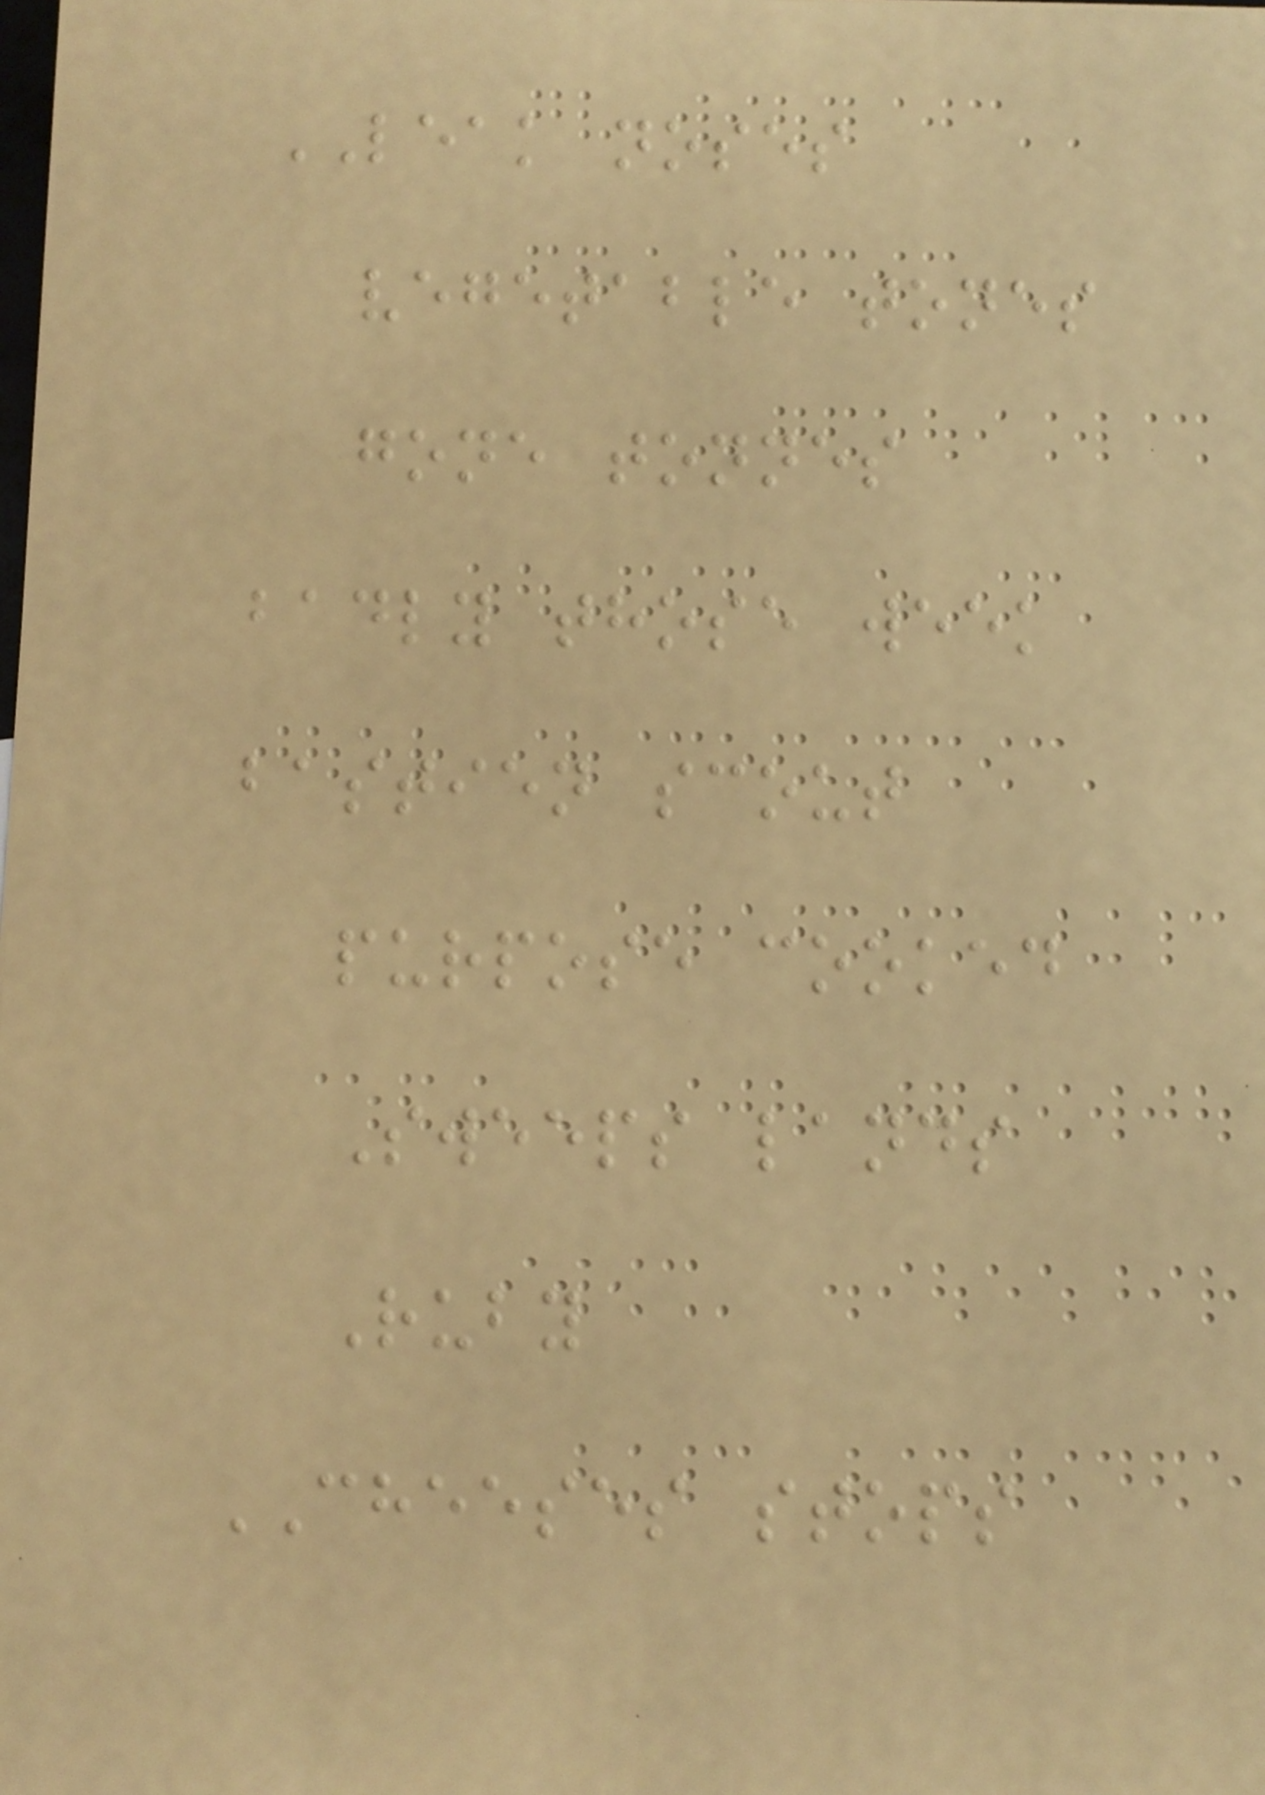LEAK noses
vegetable tones
gone tonnes
badly those week
bastien scout
purpose cooked
Sweeps lands
Ruby
CHEESES stops
